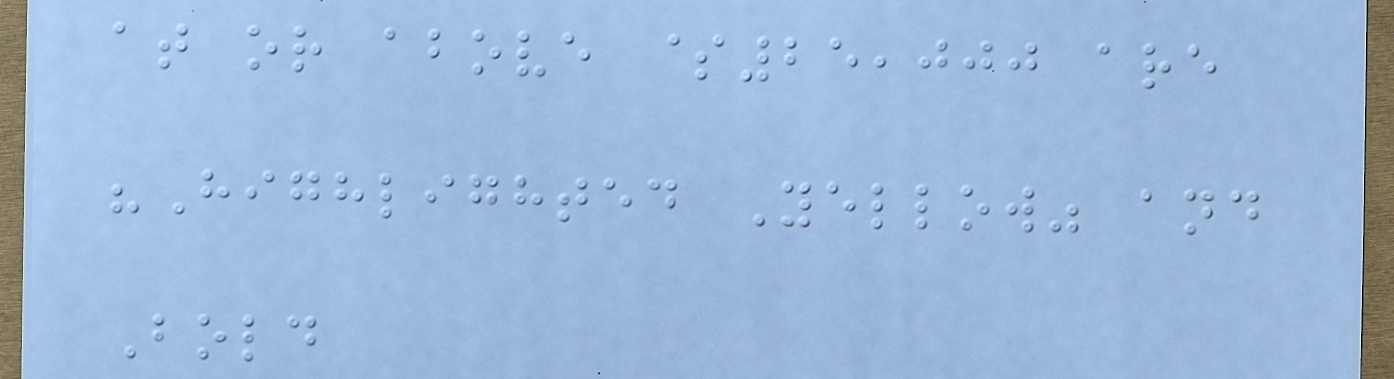at or above $25,000 are
"Highlighted Yellow" and
Bold
